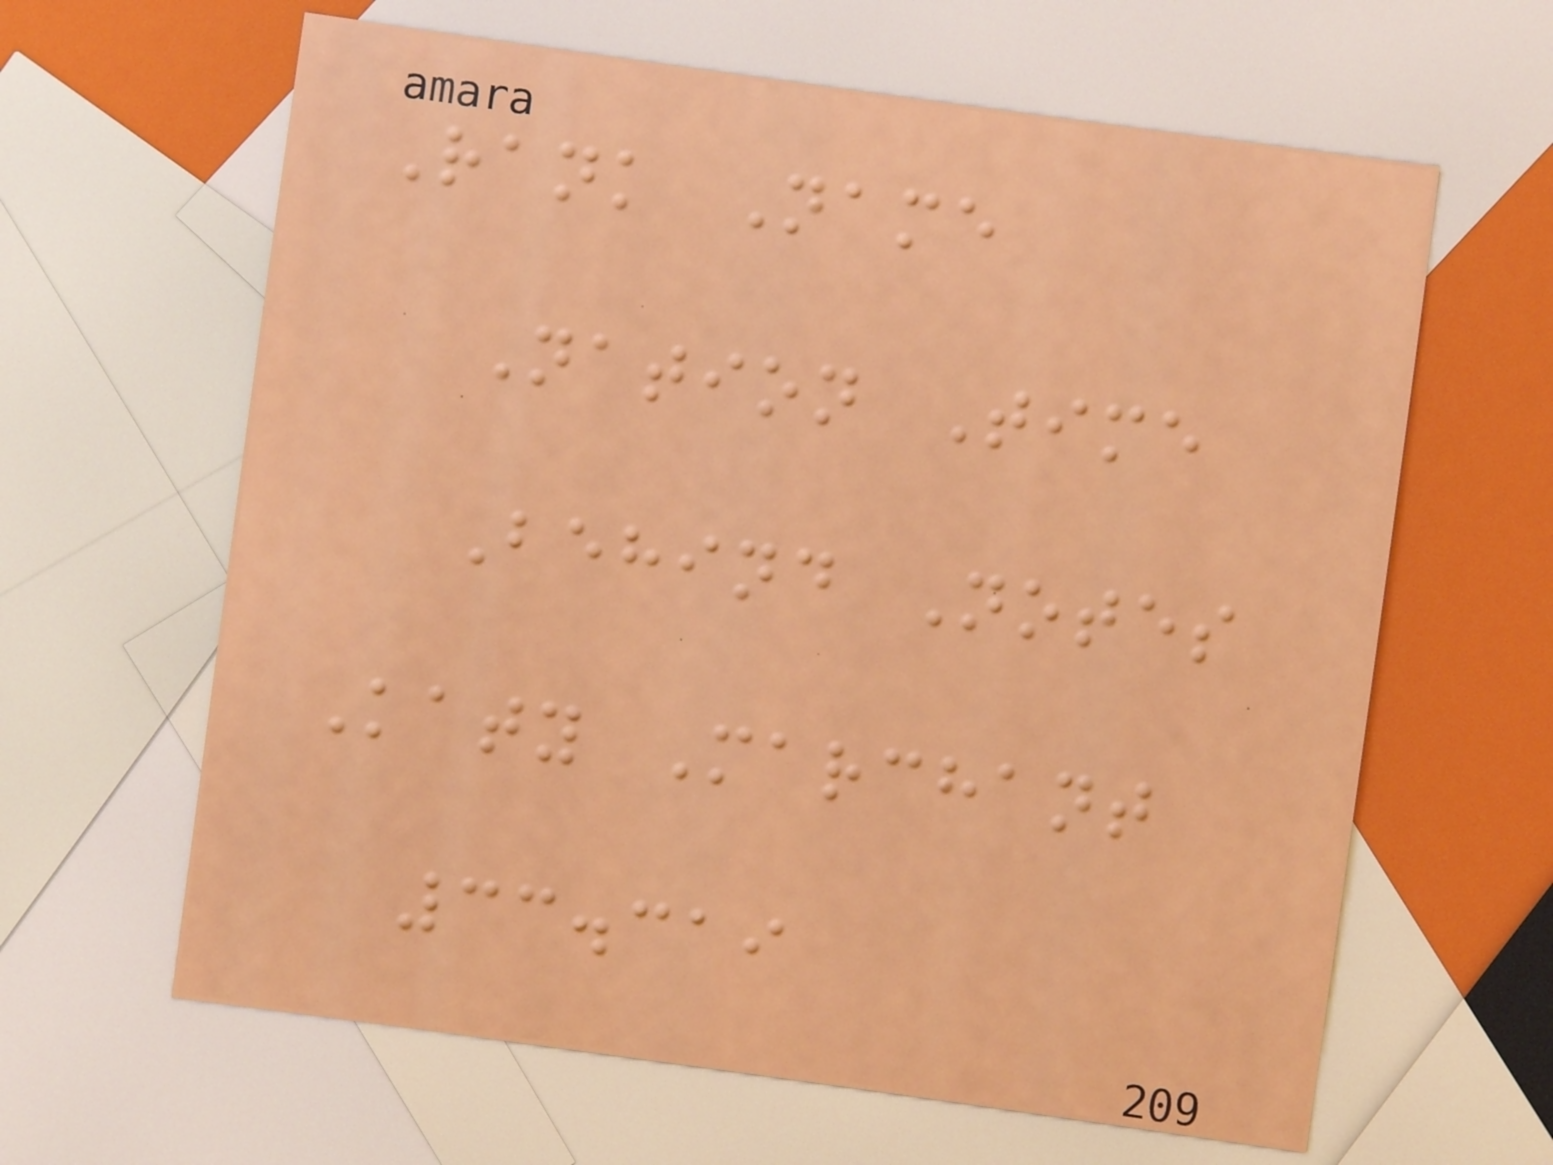Rank Name
Nation Time
Behind Notes
Katy Marchant
33.319
